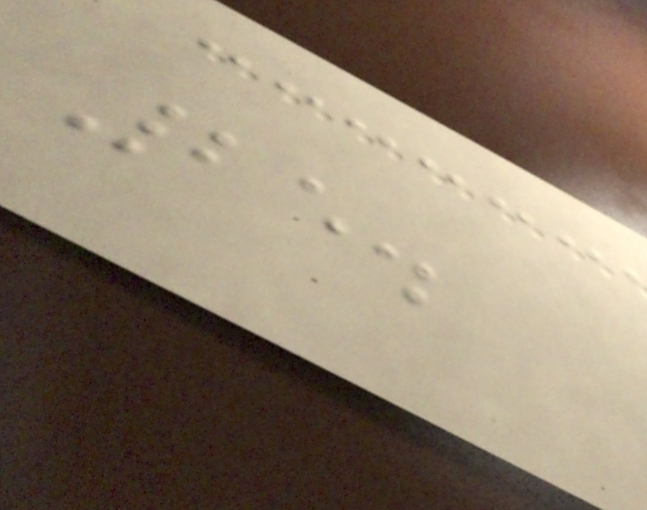25.
